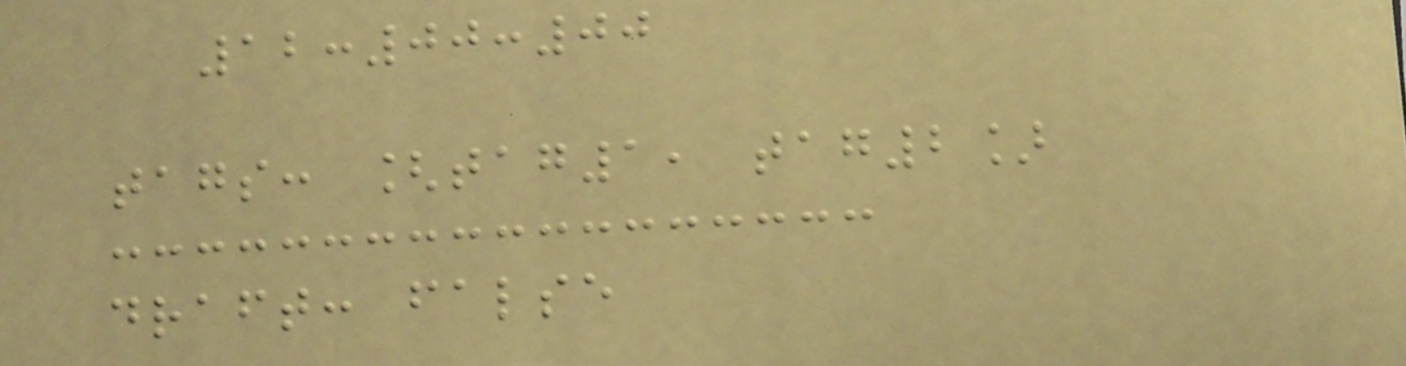12:00:00
tags: [tag1, tag2]
draft: false
